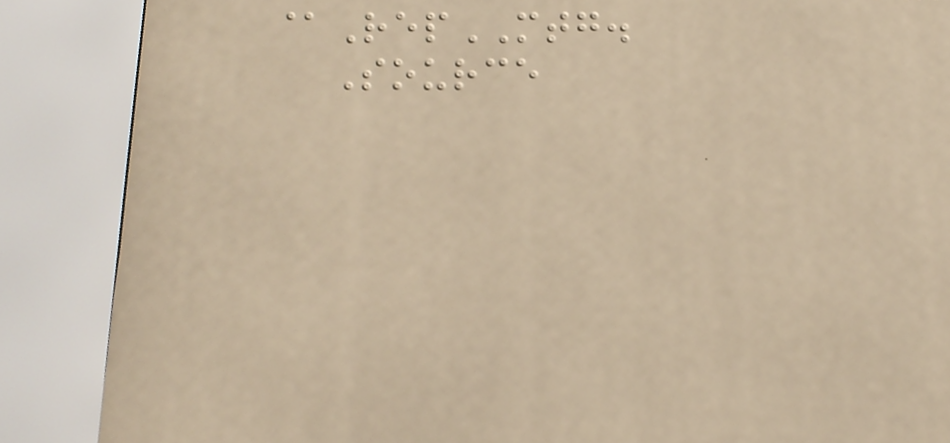@RepMTG.
Source
